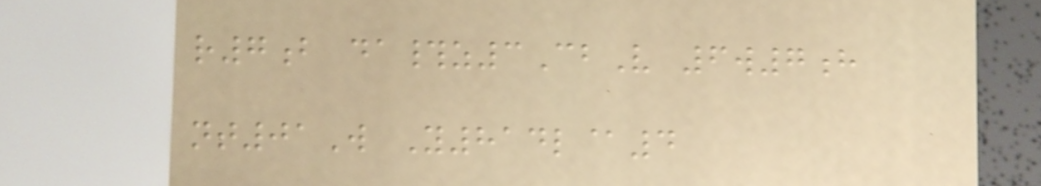r7b da#z3CbV 6w7h
nt01W Y814l@4
